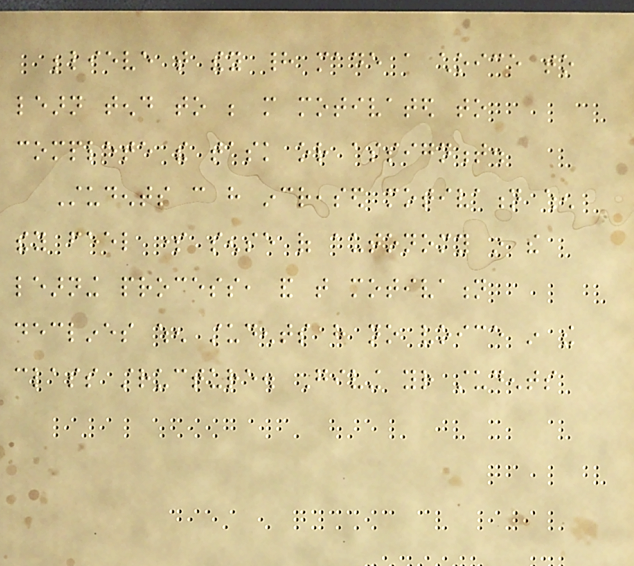believe that they had made a choice to
learn tend to be more motivated to
complete the task or assignment.
Students can have increased motivation when
they feel some sense of autonomy in the
learning process, and that motivation
declines when students have no voice in the
class structure. Giving your students
